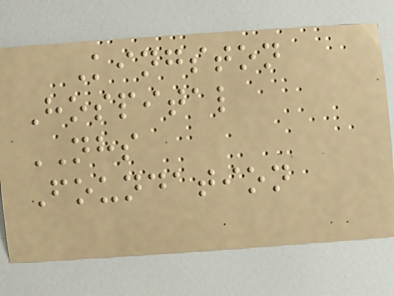Kingston
Hospital
NHS
Foundation
